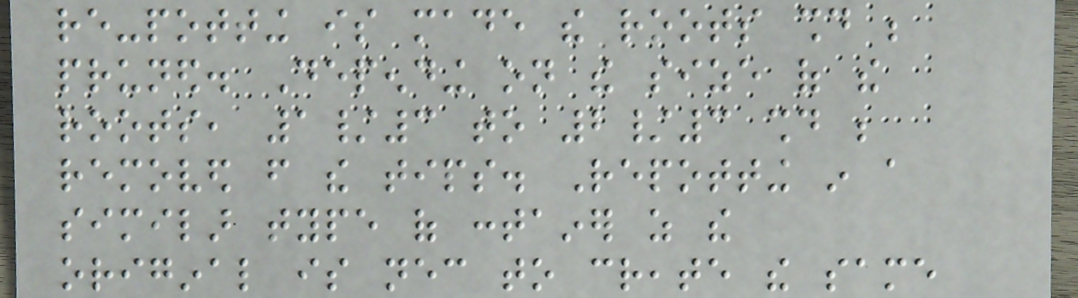re-potting is made the roots should be
pruned. Depending on the size of the
roots, 1/3 to 2/3 should be
removed from the tips. Repotting in a
similar type of container as the
original is necessary to create the same
